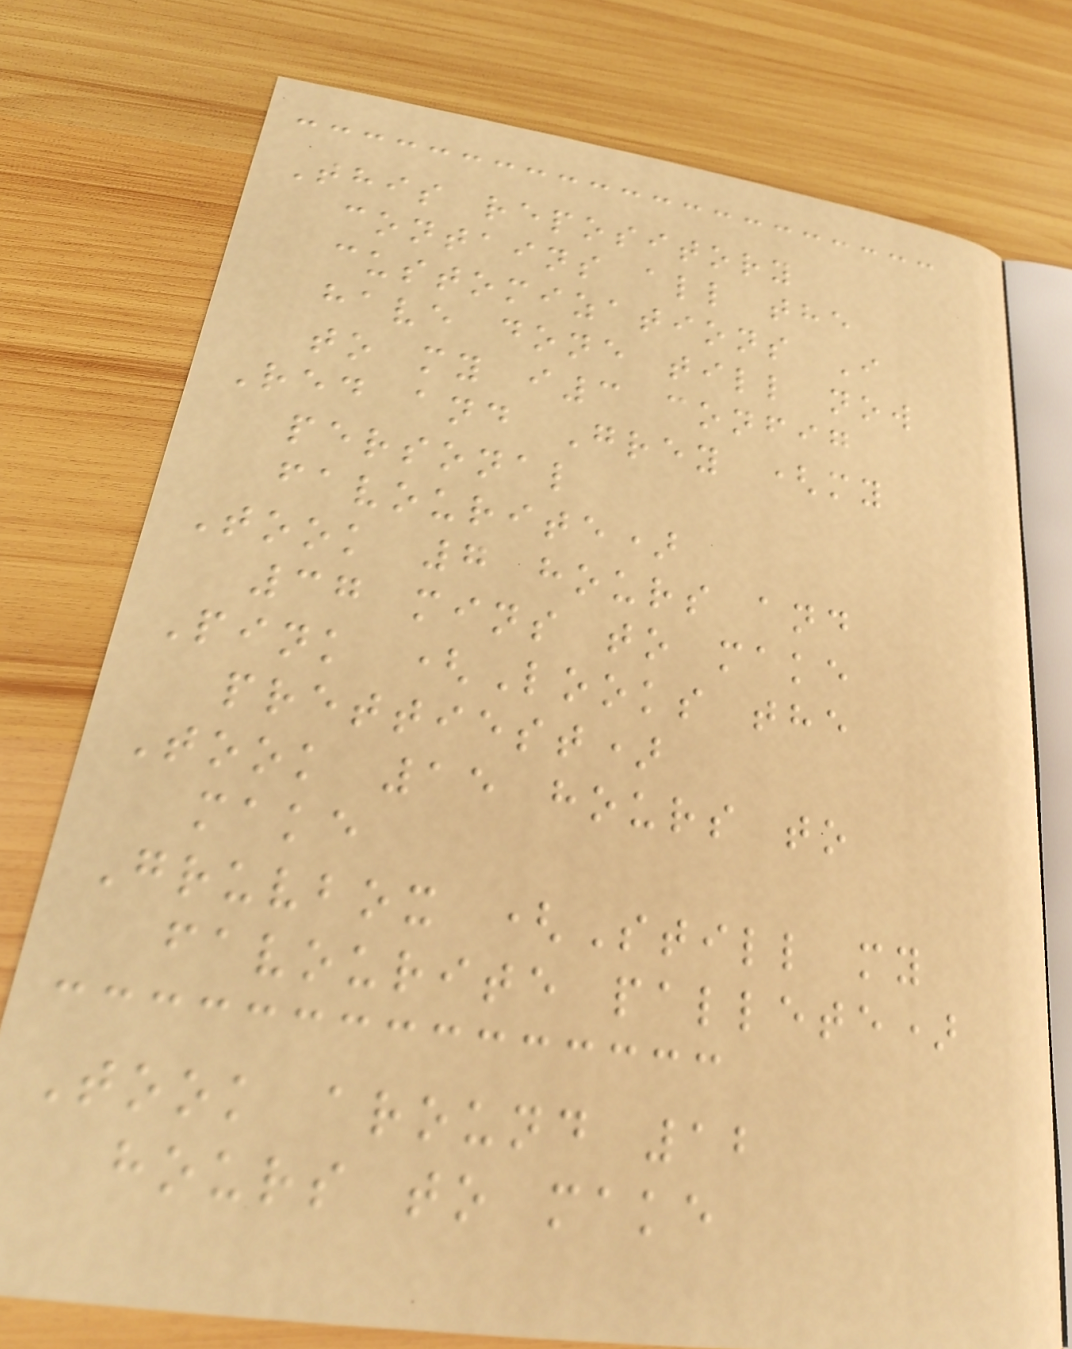This repository
contains all the
customizations I
have done till now
to my i3 config
Red and Grey (my
personal
favourite)
Took 7 hours and
37 mins to make
Pink (Looks the
prettiest)
Took 15 hours to
make
Gruvbox (Still my
favourite pallete)
Took around 12
hours to make
